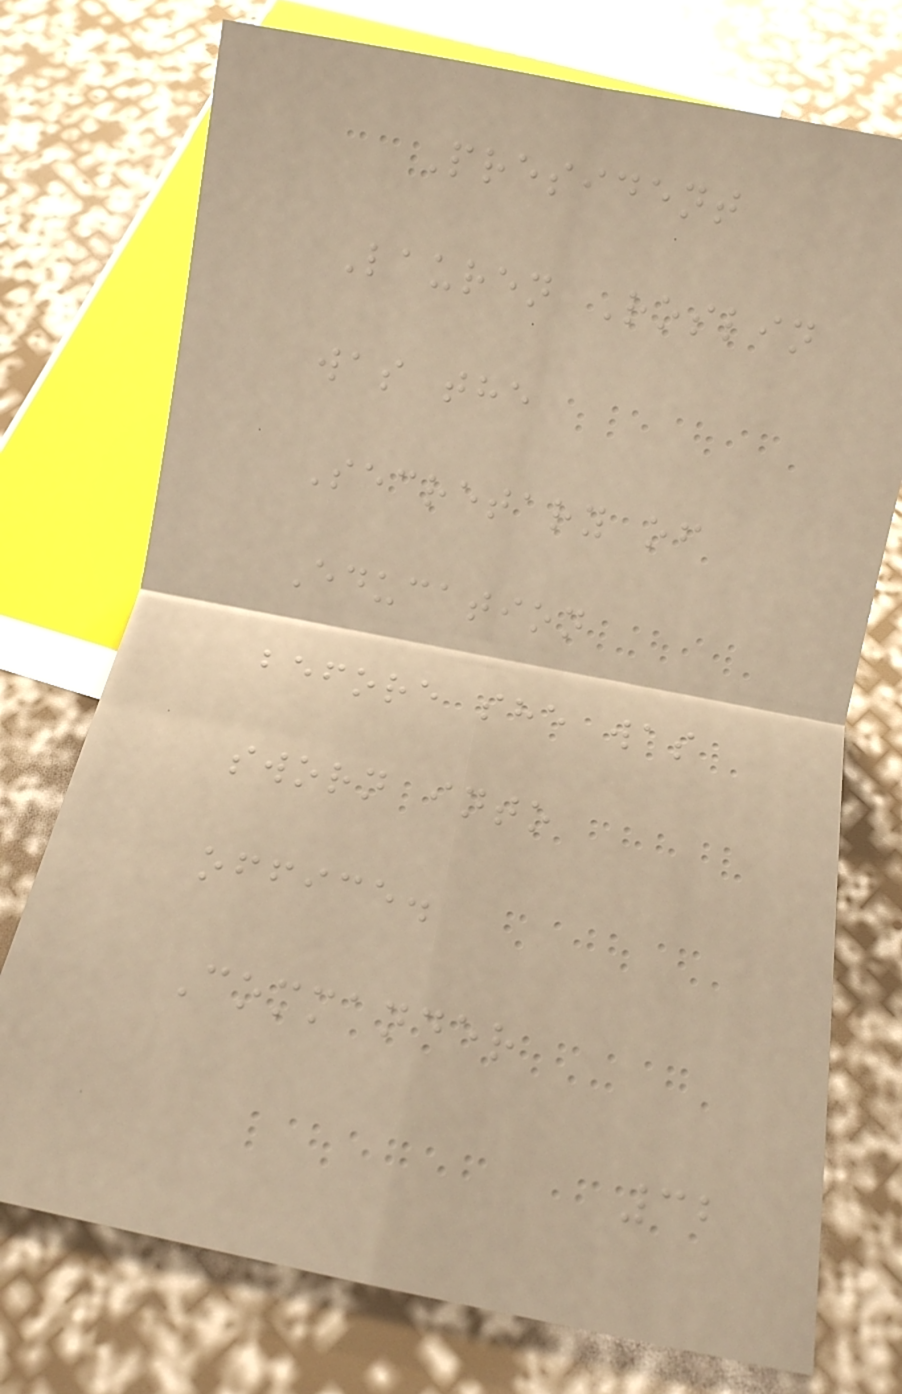President
Lauren Roslin
was the
Secretary of
Education
before she was
sworn into
office.
Commander
32
